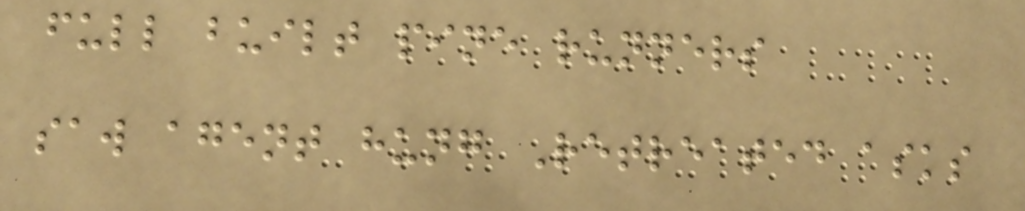full built pine runners
saw agent hung Retreated asks
